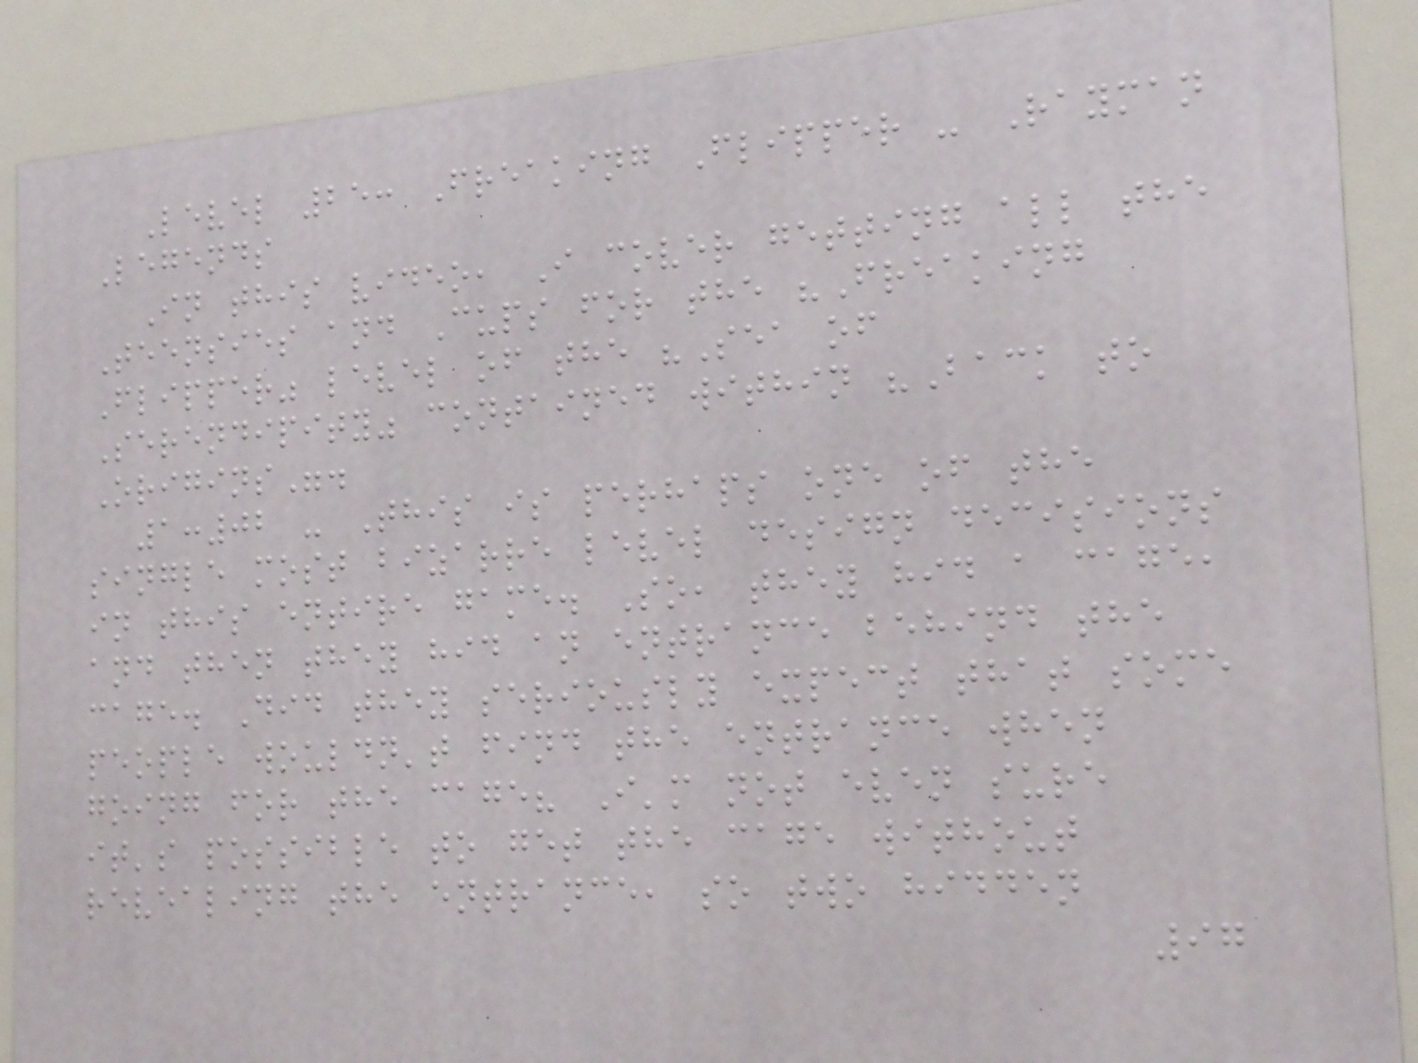Level 25: Freaking Flipper - Rayman
Legends
In this video, I cover getting all the
Teensies and Cups for the "Freaking
Flipper" level of the "Sea of
Serendipity" contained within "Back to
Origins".
1:02 - This is perhaps one of the
single most bizarre level design decisions
in this entire game. So, they hid a cage,
and then they hid an entrance behind the
cage. Did they seriously expect that some
people wouldn't find the entrance when
going for the cage? I'm not even sure
it's possible to get the cage without
revealing the entrance, so two hidden
97
